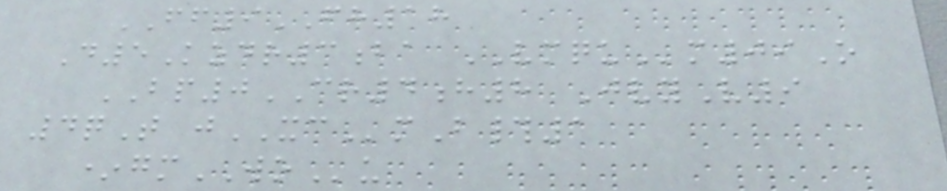FF9FH18
D5Kzdr3ba VMQUm09O
BP0CR4h8 JvyV9
4qT jXCmB#1
*gmWOu
